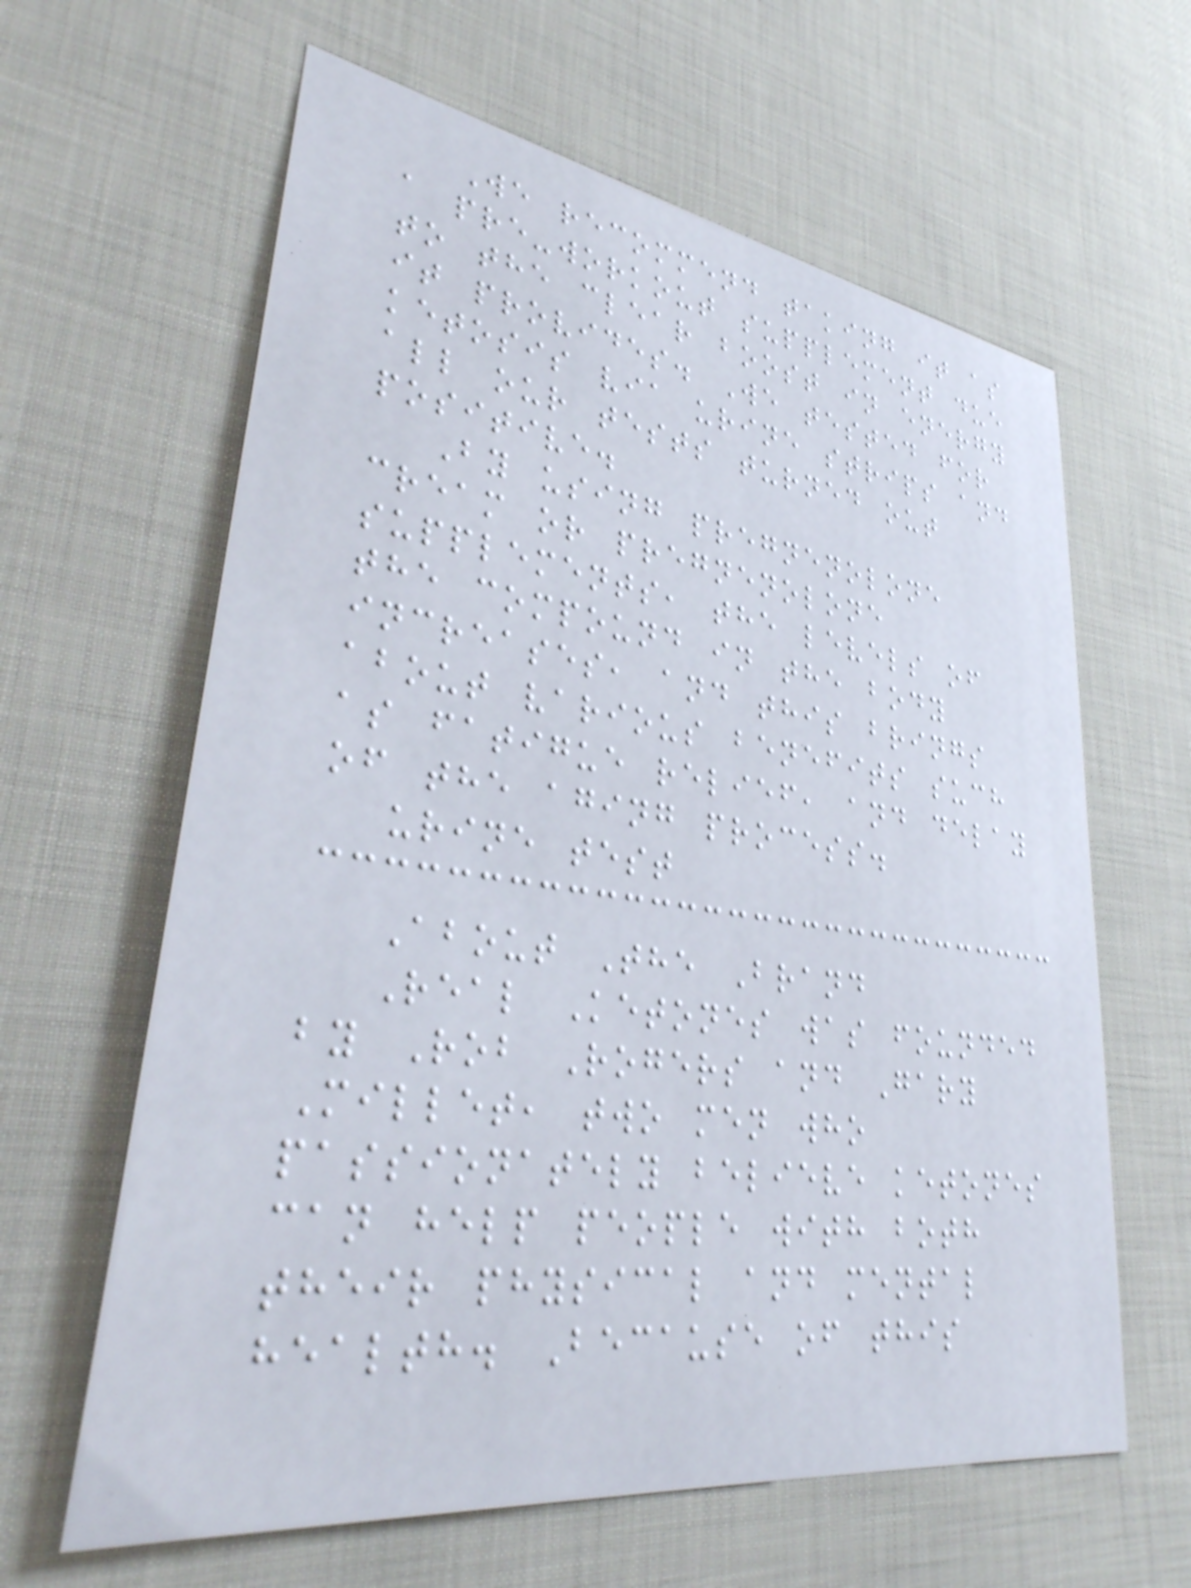We recommend taking it as
a pre-workout supplement due
to the clear boost in energy
it provides. We tested for
ketosis via urine strips and
all our tests turned out
positive.
By using pregnenolone
cream or pregnenolone
supplements, the levels of
the compound in the body
increases, and this brings
about various benefits such
as fatigue relief, and delay
of the aging process.
urine test
About The Brand
Real Ketones was founded
by Rob Rogers and Gary
Millet, two men who
passionately believe ketones
can help people with both
their physical and mental
health. Because of this
